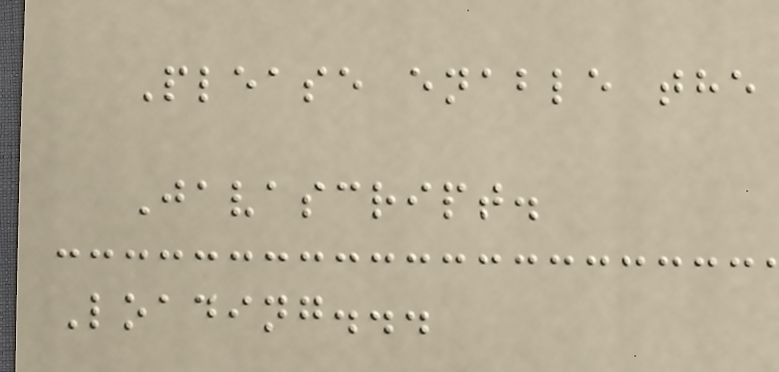Please enable the
Javascript.
Loading...
